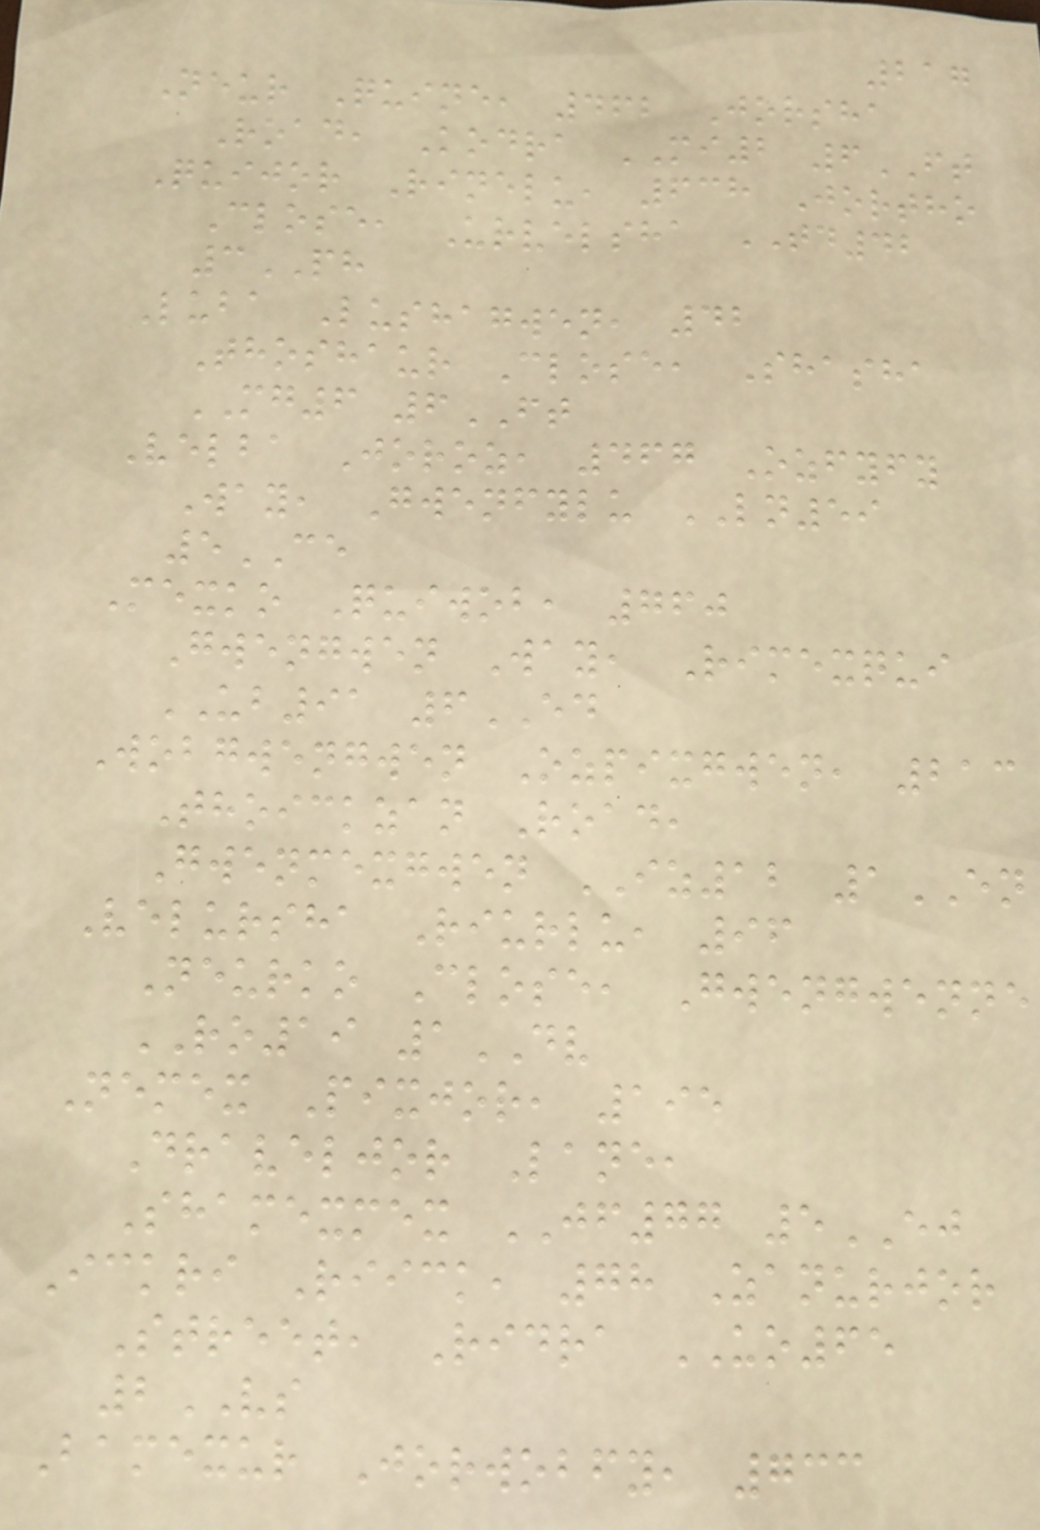217
Neur Quine, 462 Jorsha
Road, Kodra MI2 6FT
Quijor Rinelu, 638 Jortho
Close, Urvelsha TD42
3PH
Luba Lushagwen, 42
Thoshaur Close, Shasha
MG6 6FT
Velba Joroz, 467 Ozfyfy
Way, Gwenfylu LN59
5CE
Mexko Quiwob, 760
Gwengwen Way, Rimexqui
UB91 6ED
Wobgwengwen Ozpixgwen, 213
Thoickzan Road,
Gwenmexgwen IZ12 1EN
Velursha Riurlu, 96
Neurko Close, Gwengwenne
RO19 1DV
Nemex Pixjor, 195
Draveljor Lane,
Shamexmex JF77 5EJ
Ickri Riick, 78 Zanurjor
Street, Ridra UO65
2VS
Bamexur Jorwobfy, 733
